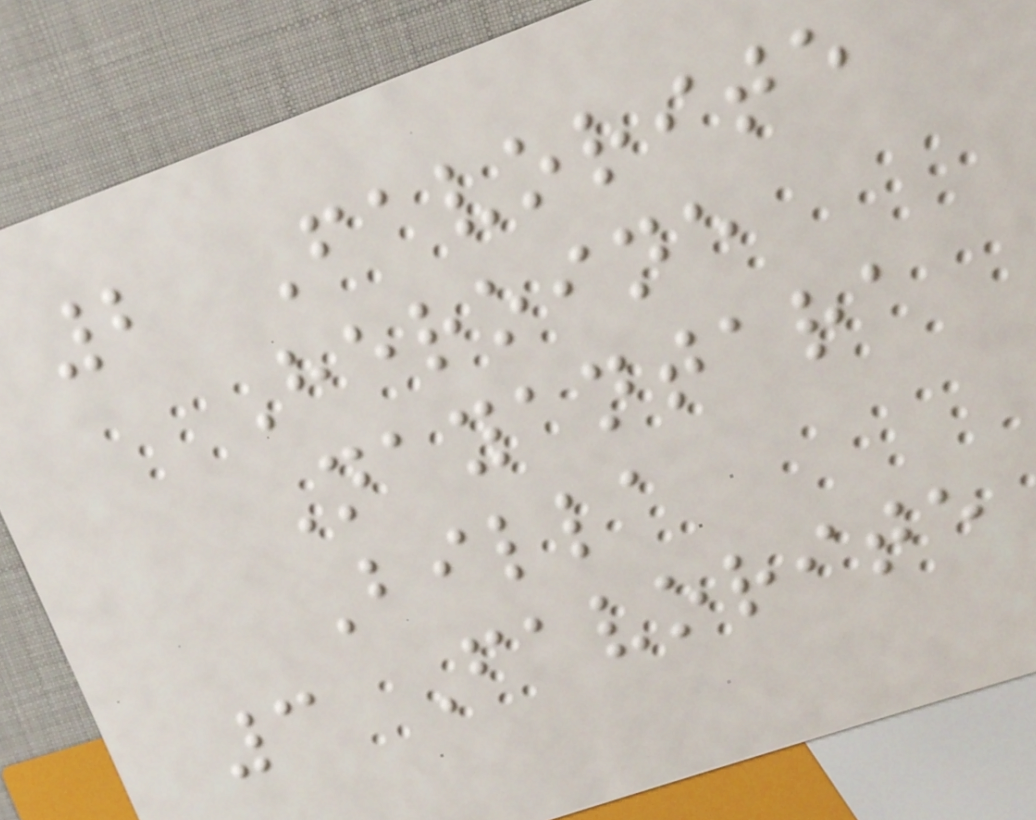2 Favorite
Heroine
Nayantara
Billa
3 Favorite
